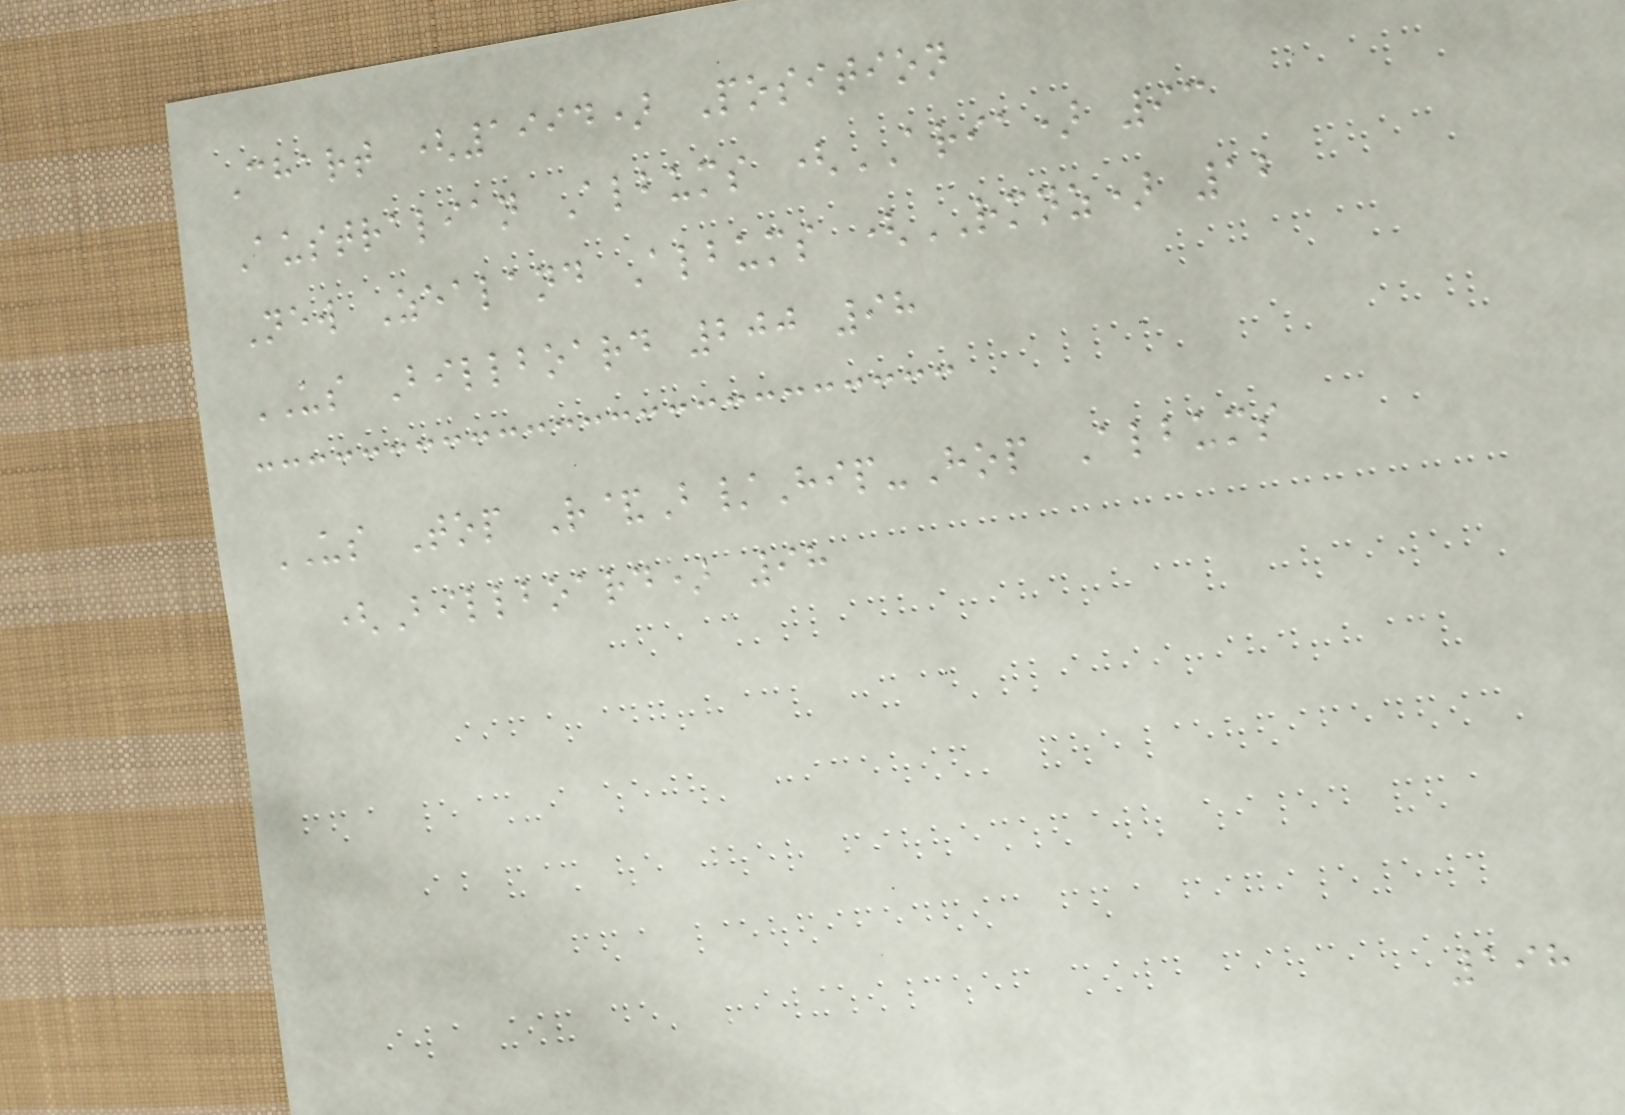Chart (1994) Position
Australian Albums (ARIA) 93
New Zealand Albums (RMNZ) 12
US Billboard 200 98
US Top R&B/Hip-Hop Albums
(Billboard) 98
198
